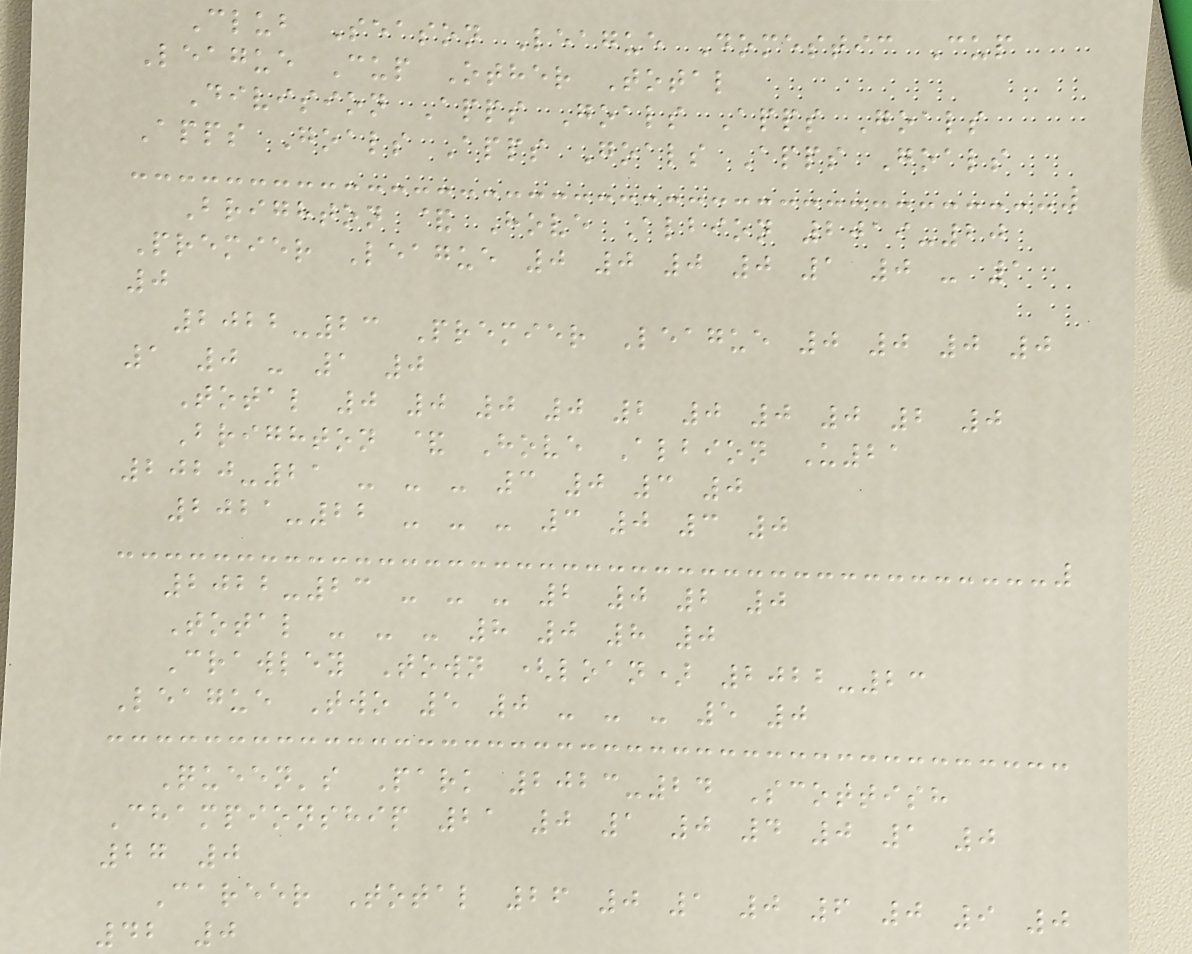Club Season League Domestic Cup
League Cup Other Total
Division Apps Goals Apps Goals
Apps Goals Apps Goals Apps Goals
Brighton & Hove Albion 2019-20
Premier League 0 0 0 0 1 0 - 1
0
2022-23 Premier League 0 0 0 0
1 0 - 1 0
Total 0 0 0 0 2 0 0 0 2 0
Brighton & Hove Albion U21
2020-21 - - - 3 0 3 0
2021-22 - - - 3 0 3 0
2022-23 - - - 2 0 2 0
Total - - - 8 0 8 0
Crawley Town (loan) 2022-23
League Two 5 0 - - - 5 0
Queen's Park 2023-24 Scottish
Championship 21 0 1 0 4 0 1 0
27 0
Career Total 26 0 1 0 6 0 9 0
42 0
